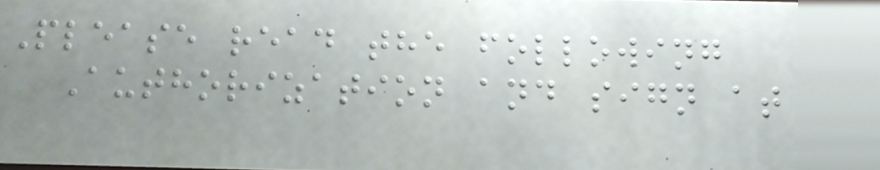Please read the following
Authorization and sign at
